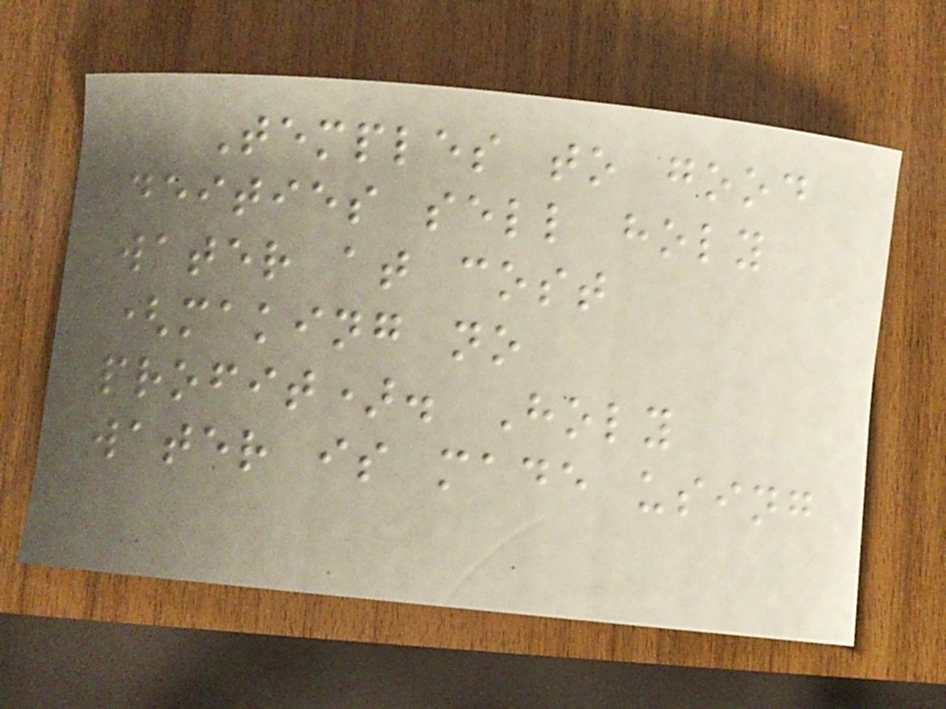Temples to good
deities sell holy
water at cost
(making no
profit). Holy
water is made using
